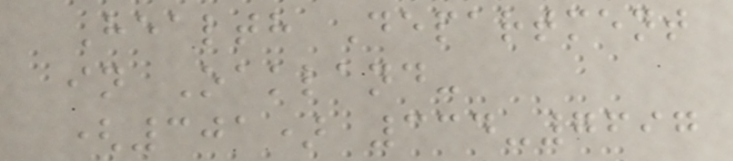Health Department
in Oakland-
(301) 334-7697
